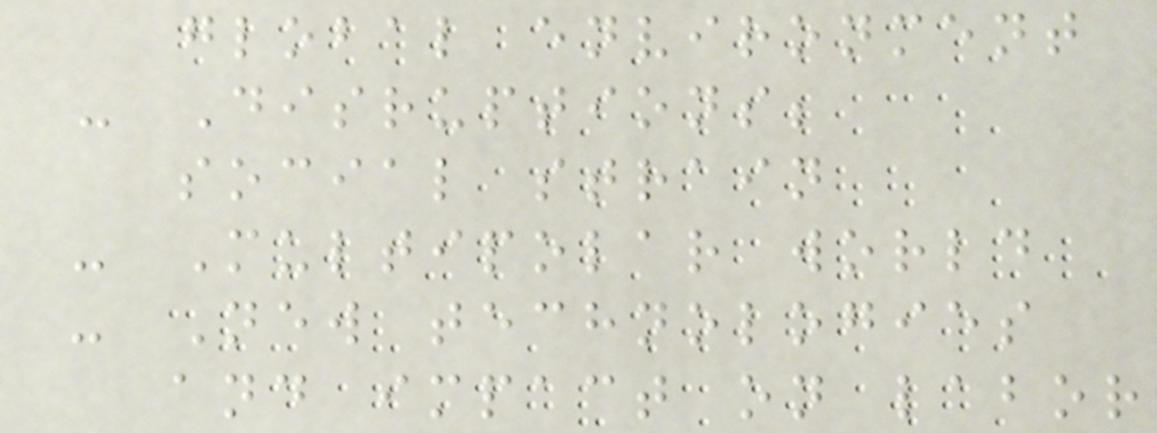global environment
- Disruptions;
social strain
- Multipolar world
- New technologies
and impact on labor
